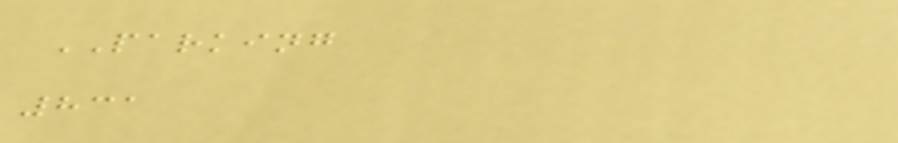PARKING
831
